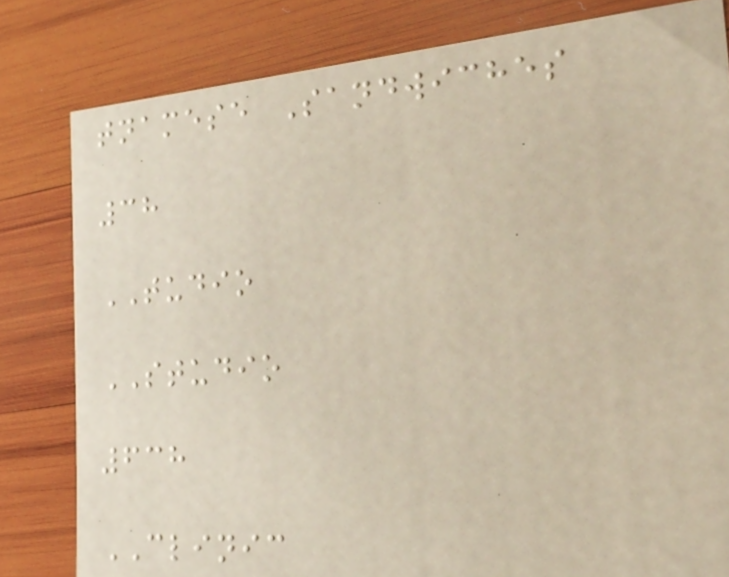tnamese Sandwiches
38
TUDIO
STUDIO
638
CLINIC
